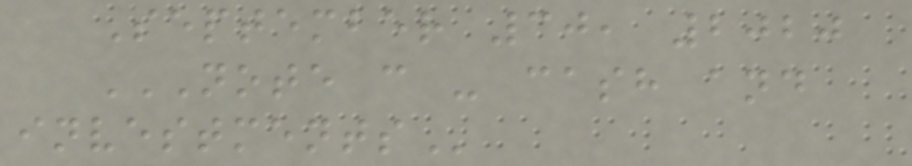September 30, 2020
NOTE C - CASH AND
INVESTMENTS
